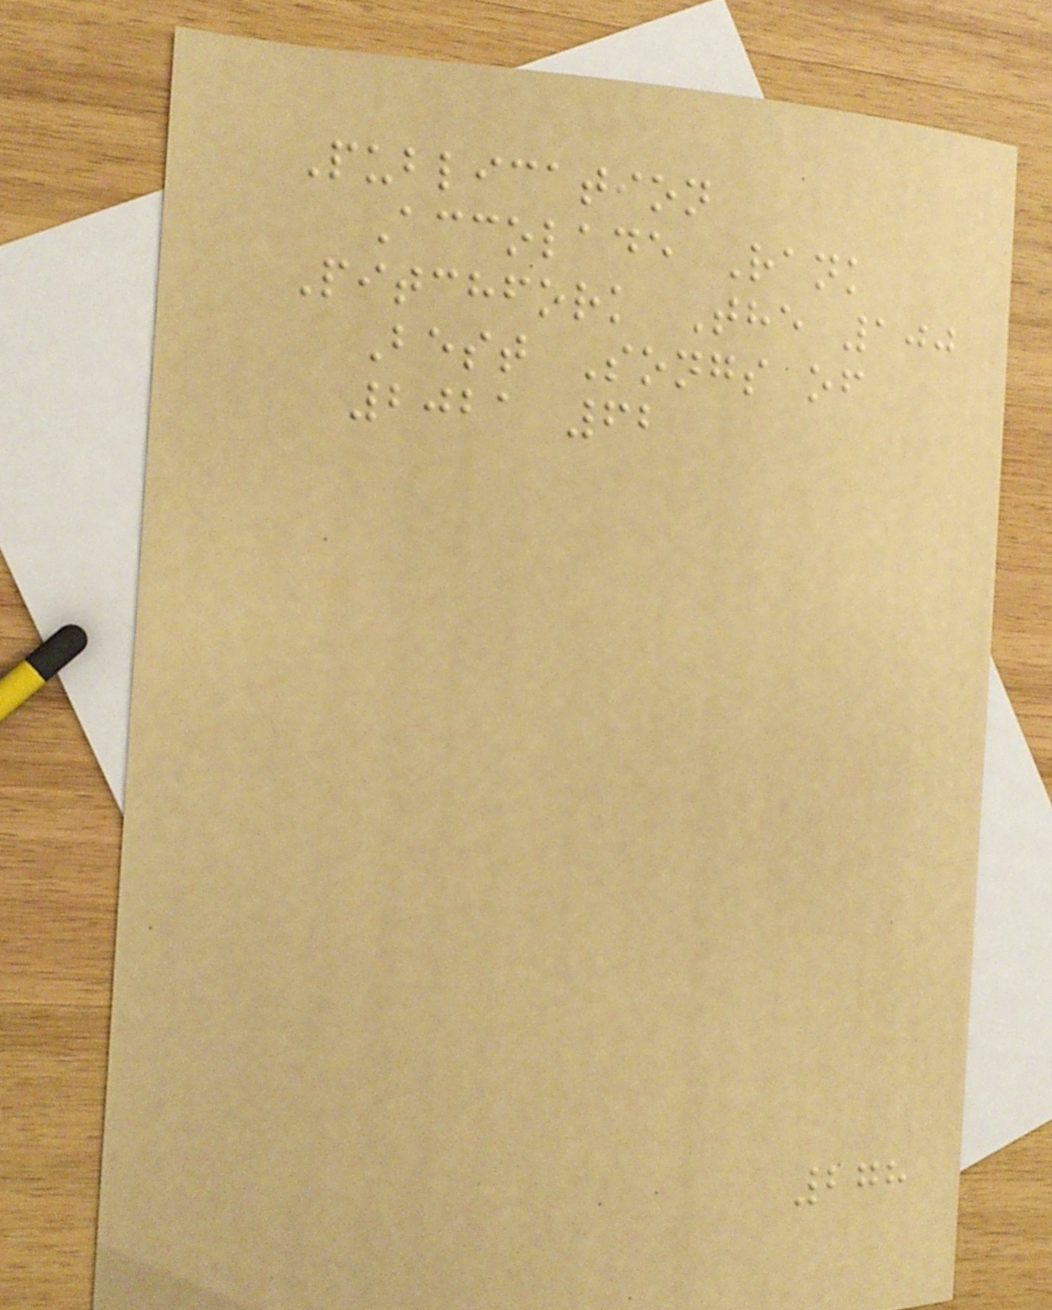Publication
Accolade Rank
Pitchfork The 100
Best Songs of
2021 62
278
